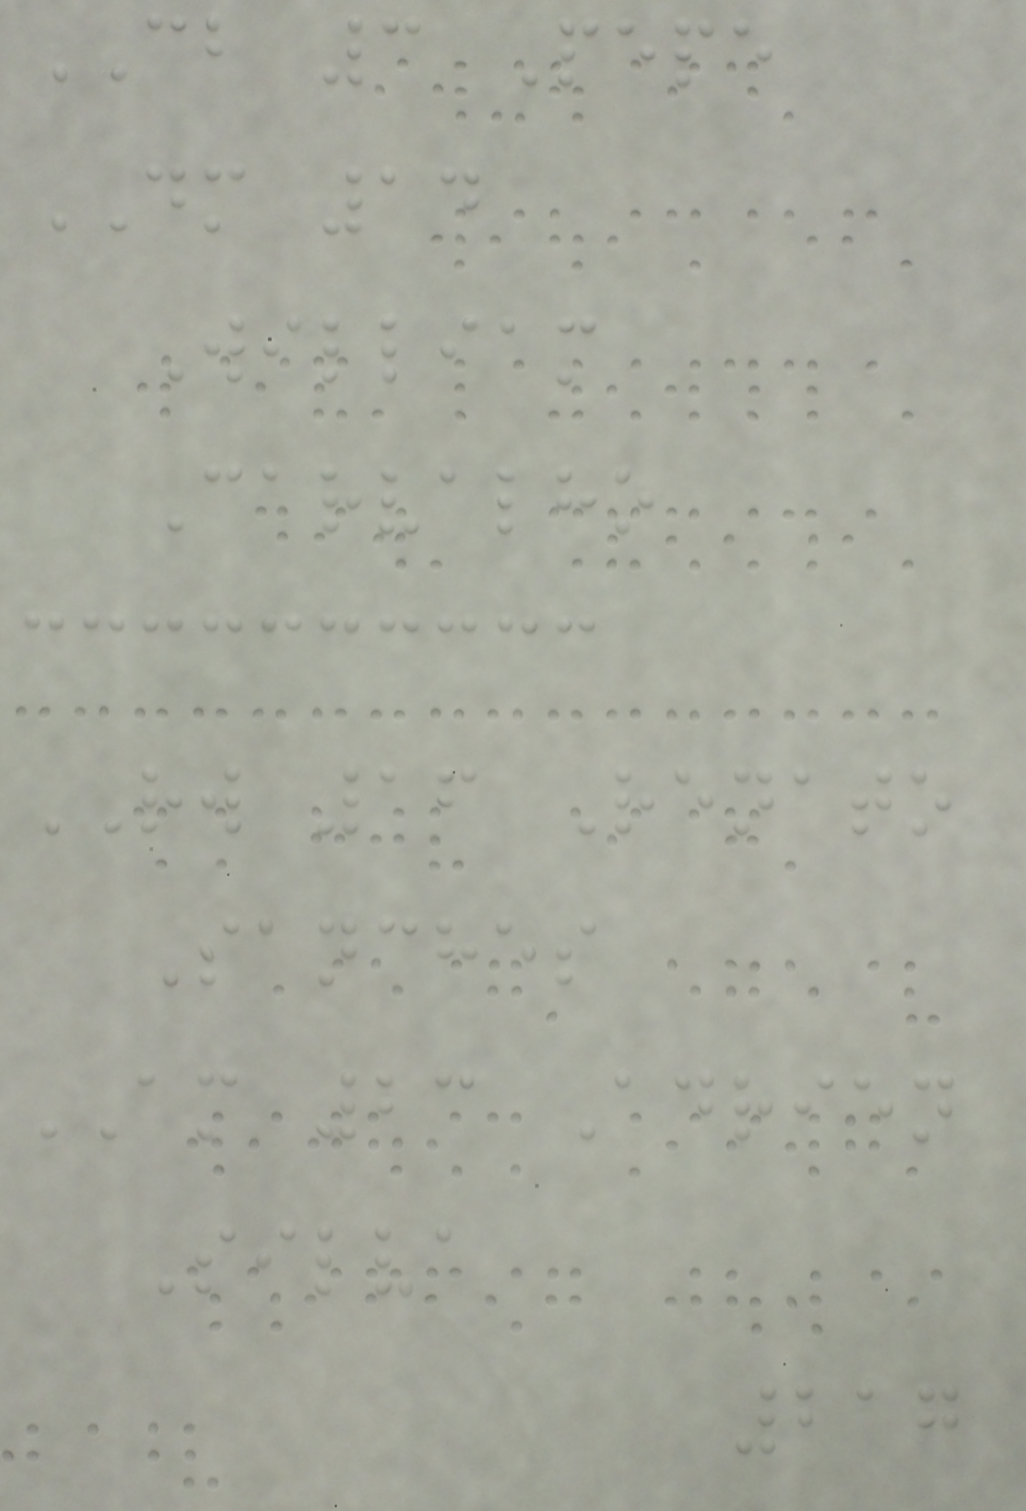CB 3 Pepe
DM 14
William
Carvalho
RW 16 Renato
Sanches
AM 23 Adrien
Silva
217
